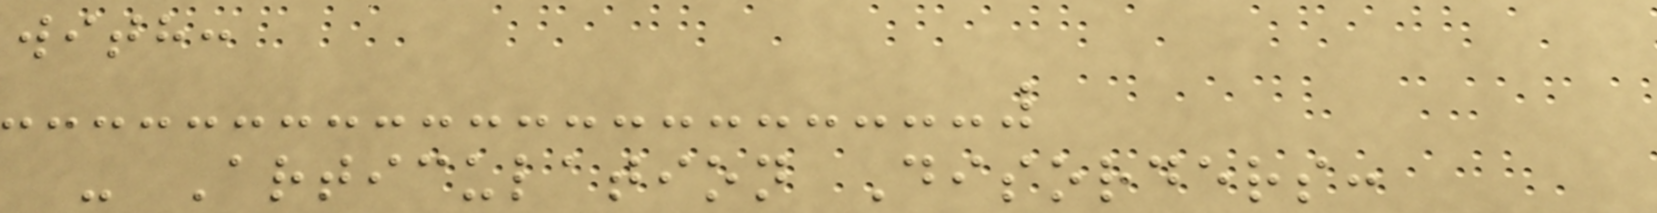with:
- Articulation Disorders:
